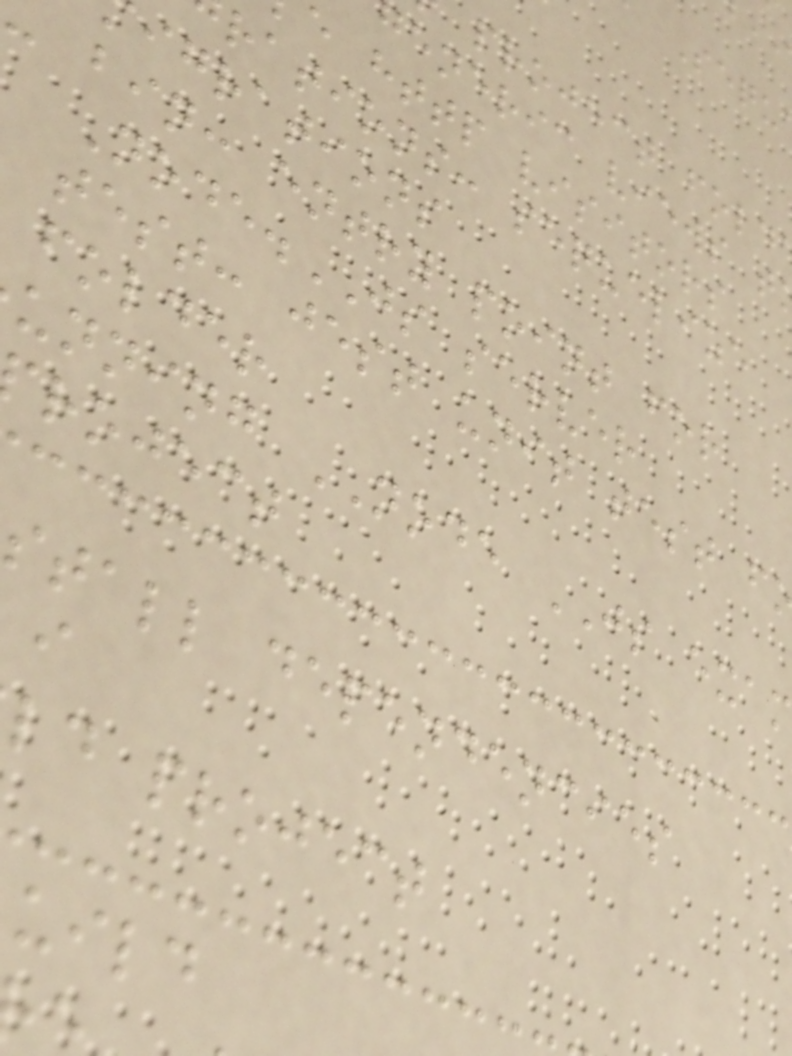project fold
generic views t
e http visitors
rations: sequelize
igrations
bin: entry point for
Node.JS server
test: jest unit test f
folder
unning NODE JS exa
roject
stall dependencies
ld project
uild
